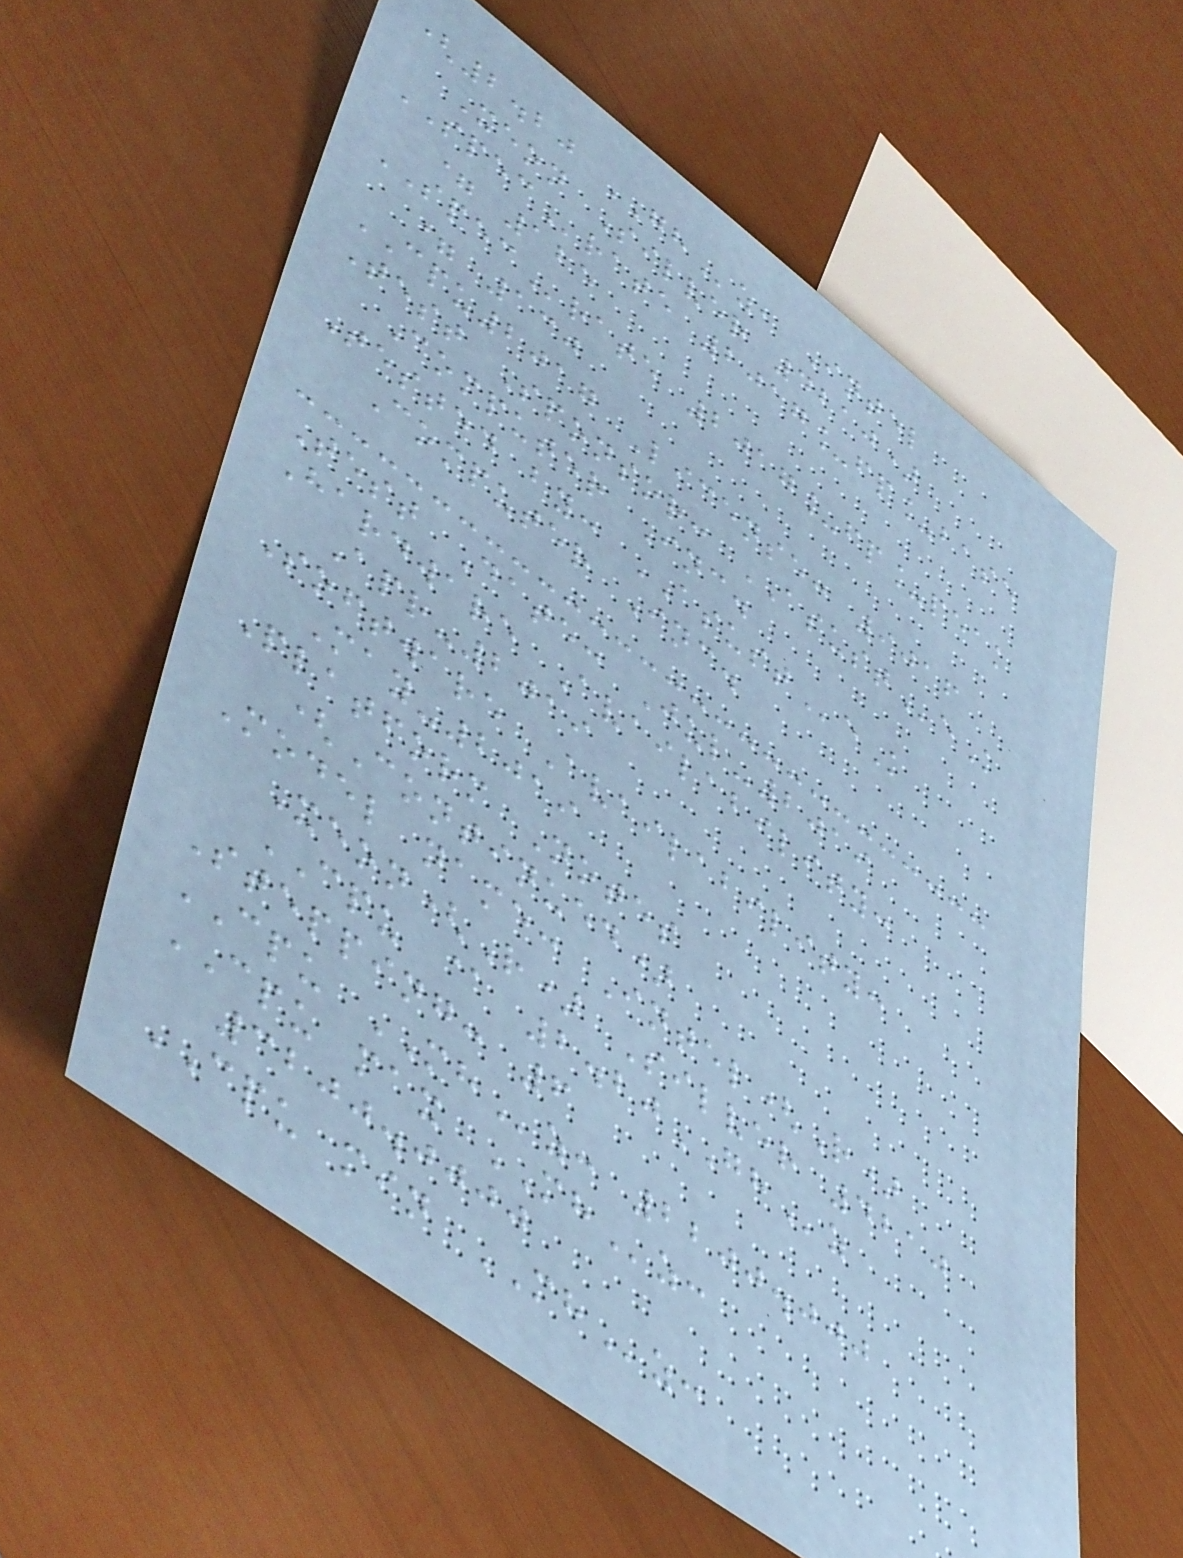(2.20 GHz, Intel
Xeon Silver 4210)
SPECrate 2017_fp_base
= 125
SPECrate 2017_fp_peak
= 130
CPU2017 License: 9016
Test Sponsor: ASUSTeK
Computer Inc.
Tested by: ASUSTeK
Computer Inc.
Test Date: Jul-2019
Hardware Availability:
Apr-2019
Software Availability:
May-2019
Platform Notes
(Continued)
Model name: Intel(R)
Xeon(R) Silver 4210
CPU @ 2.20GHz
Stepping: 6
CPU MHz: 2200.000
CPU max MHz:
3200.0000
CPU min MHz:
